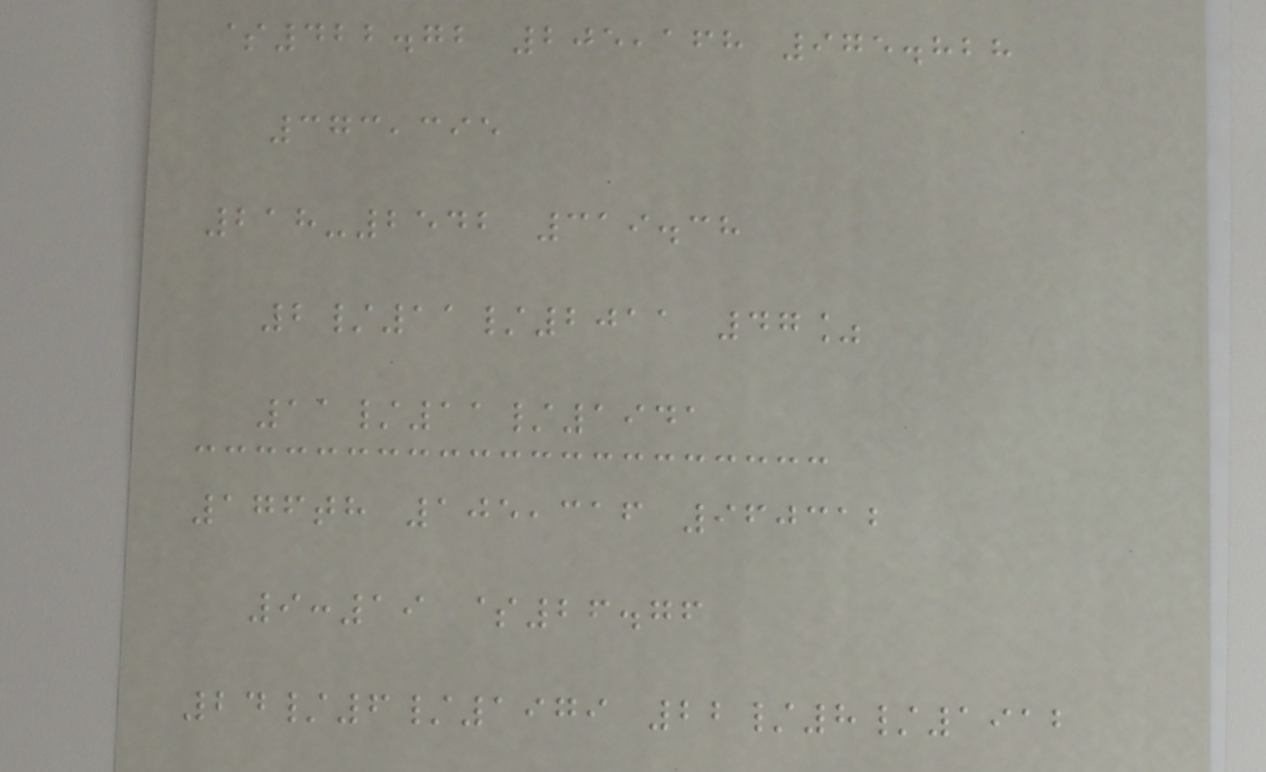$422.72 205,168 975.828
373,395
218-2542 319.38
2/11/2011 47%
11/11/1941
176th 105,316 960312
9:19 $26.76
24/6/1979 22/8/1912
